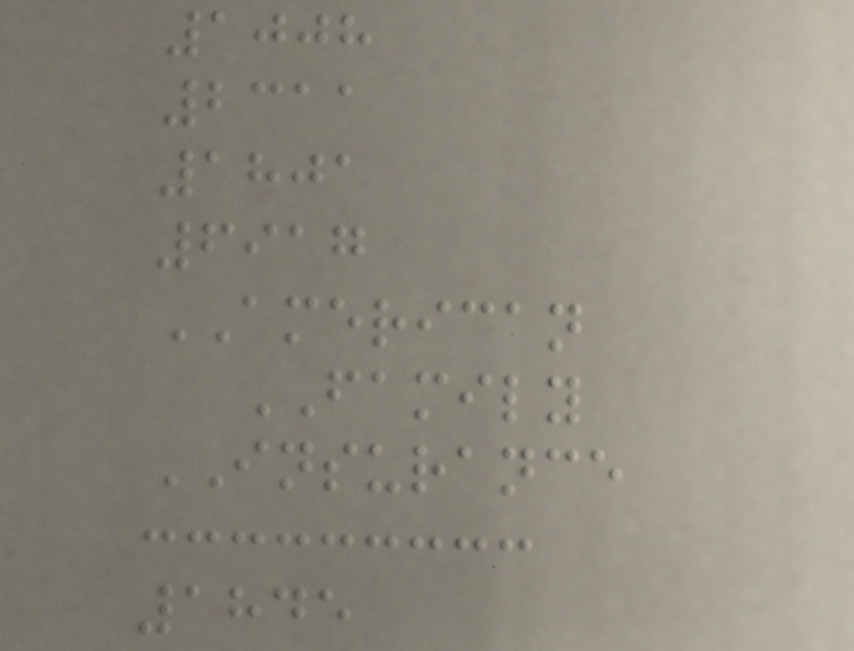1008
2311
1801
6917
AMERICAN
FAMILY
INSURANCE
1845
